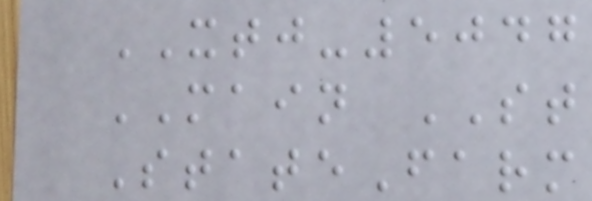XTJ-5047
MAIN ST
StateFarm
